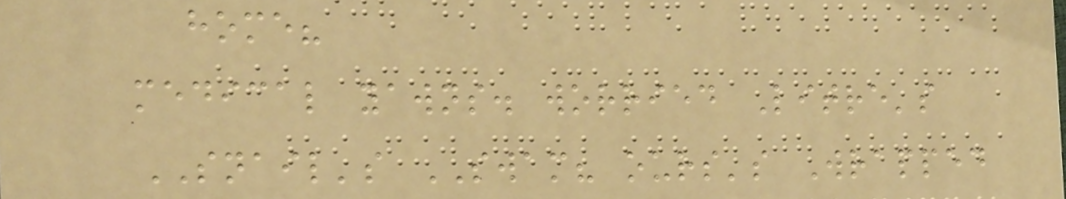home?
medical yawns. worried Litre's
SNAIL's SWAM? ours's Wrapped
